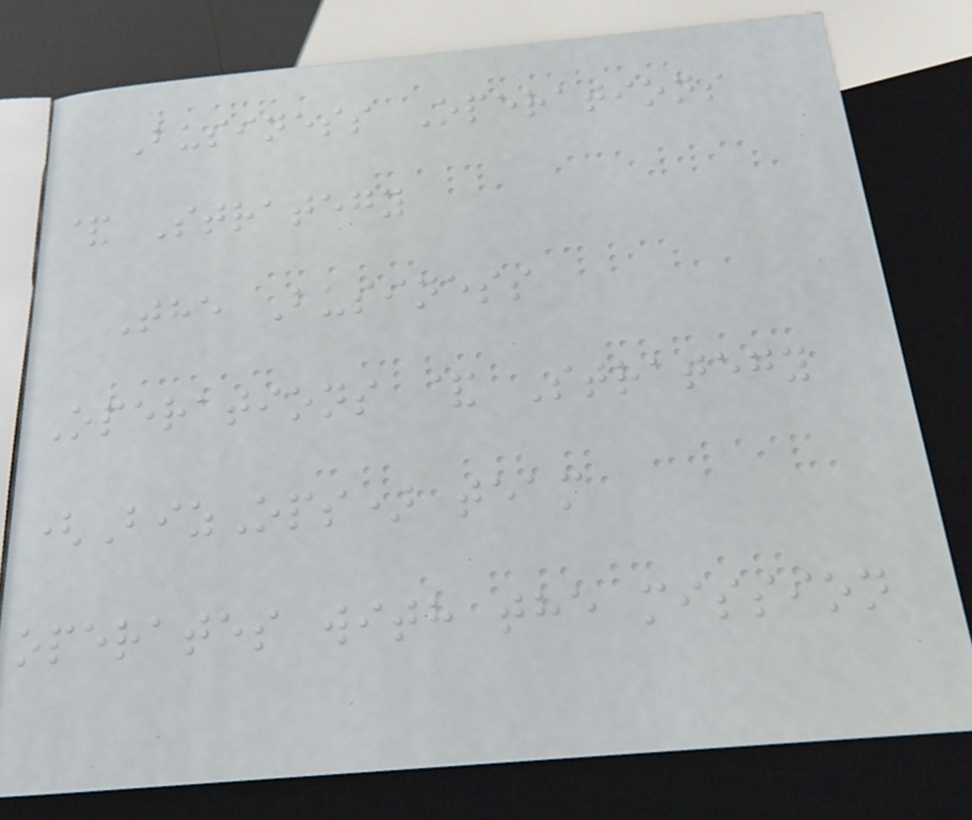Business Operations
& Strategy
The Business
Operations & Strategy
(BizOps) team
operates with the mission
